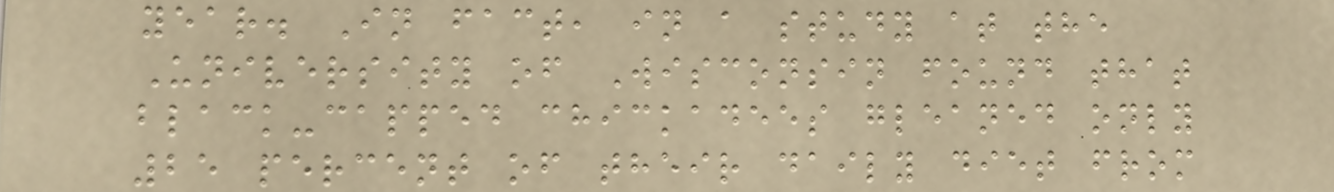year. In fact, in a study at the
University of Wisconsin found that
black-capped chickadees gleaned only
25 percent of their daily diet from
